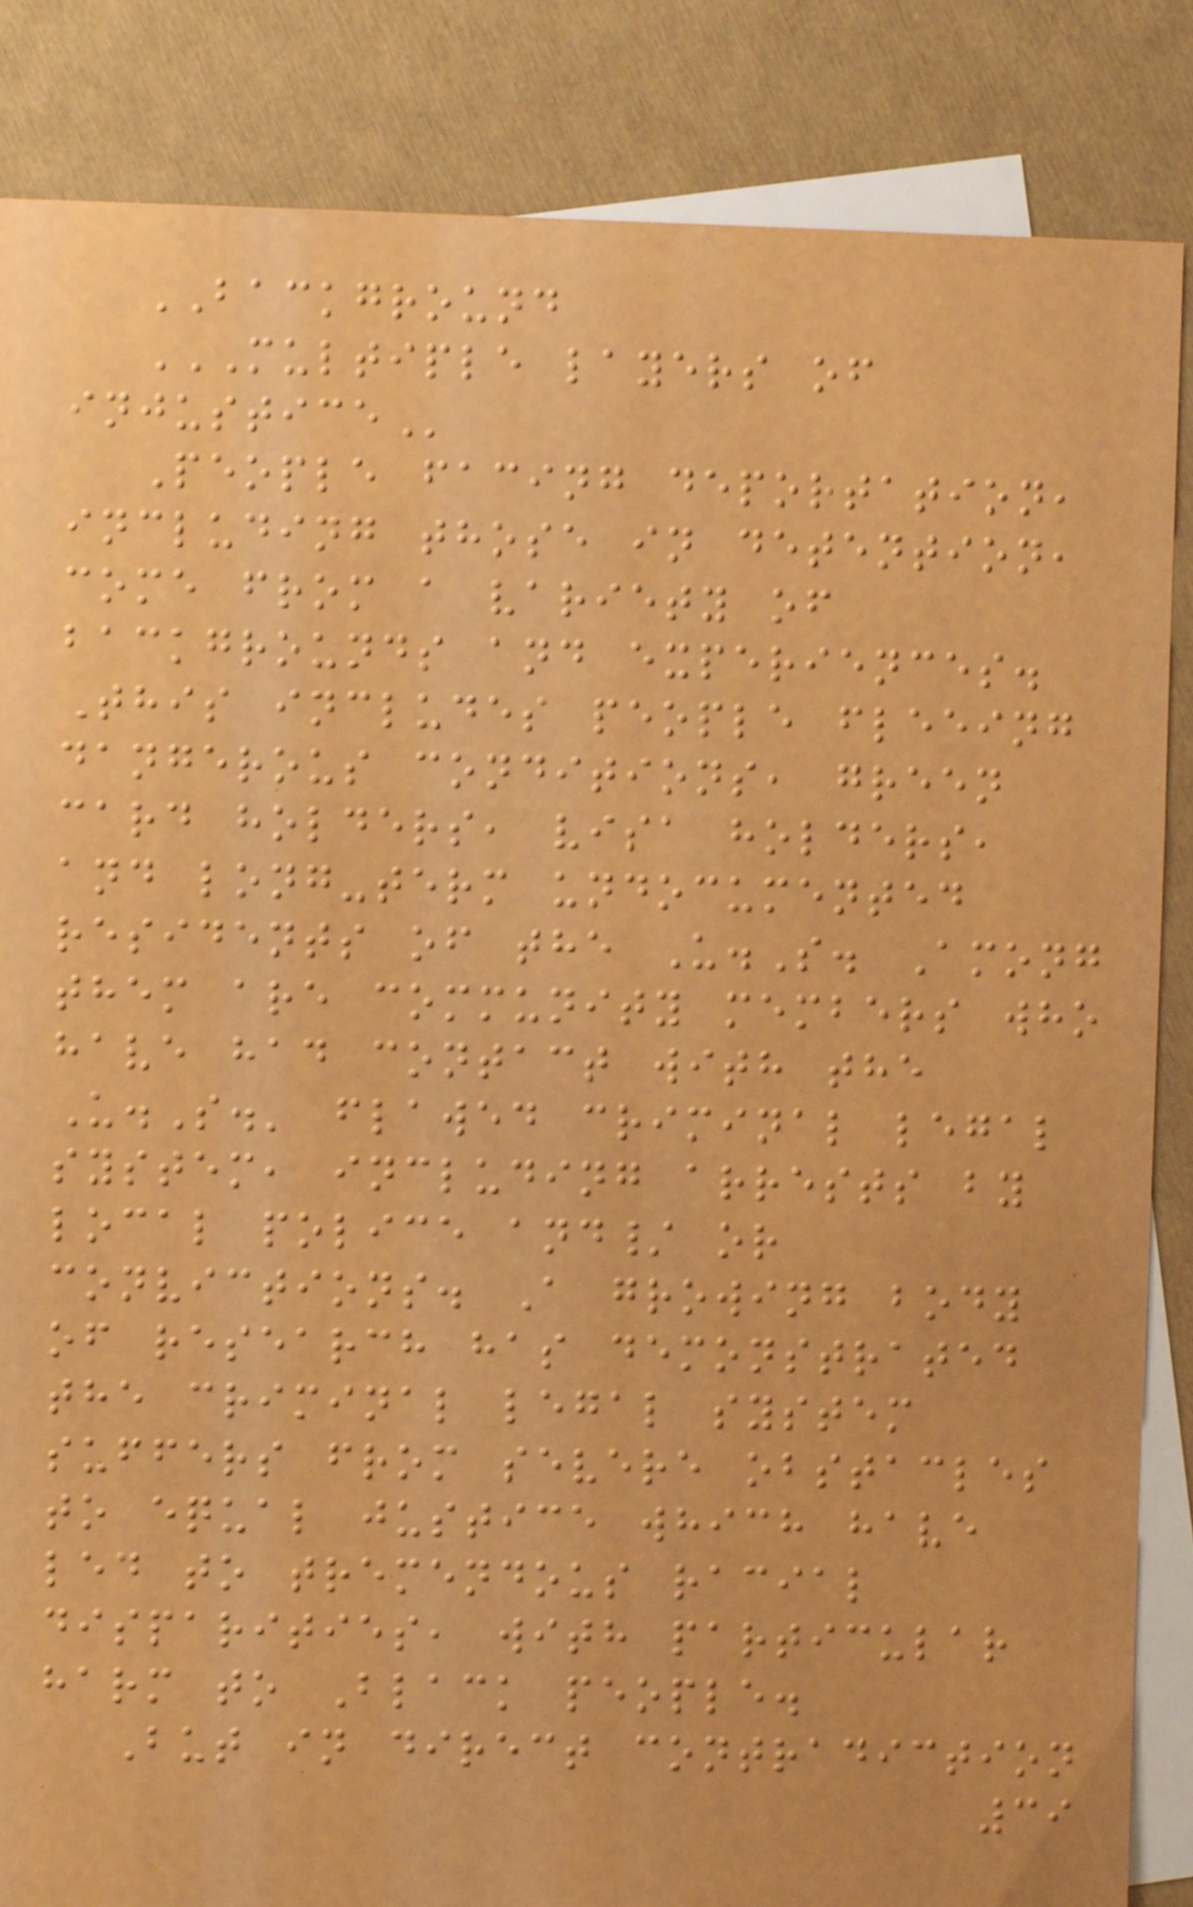BACKGROUND
MULTIPLE LAYERS OF
INJUSTICE
People facing deportation,
including those in detention,
come from a variety of
backgrounds and experiences.
This includes people fleeing
dangerous conditions, green
card holders, visa holders,
and long-term undocumented
residents of the U.S. Among
them are community members who
have had contact with the
U.S.' flawed criminal legal
system, including arrests by
local police and/ or
convictions. A growing body
of research has demonstrated
the criminal legal system
suffers from severe obstacles
to equal justice which have
led to tremendous racial
disparities, with particular
harm to Black people.
But in direct contradiction
39
